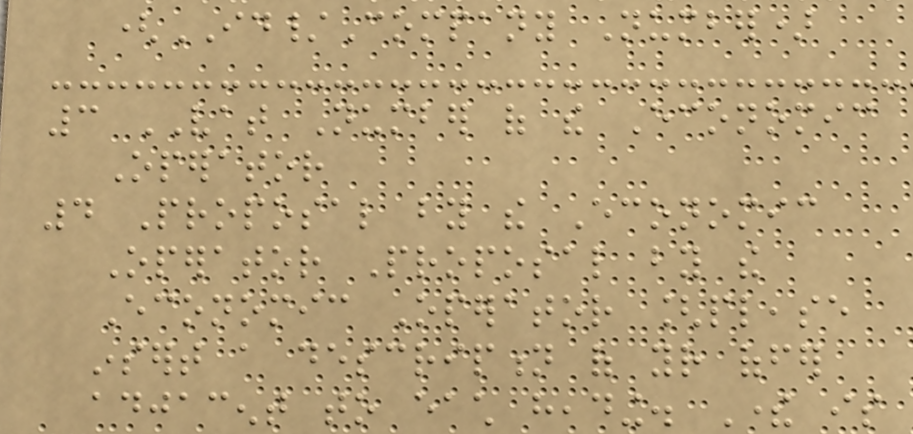(ID/Company Number)
3 VAT Number of the Economic
Operator
4 Proposal by the Economic
Operator Proposal by the
Economic Operator [please
insert a description of your offer
adjacent to each heading. There is
